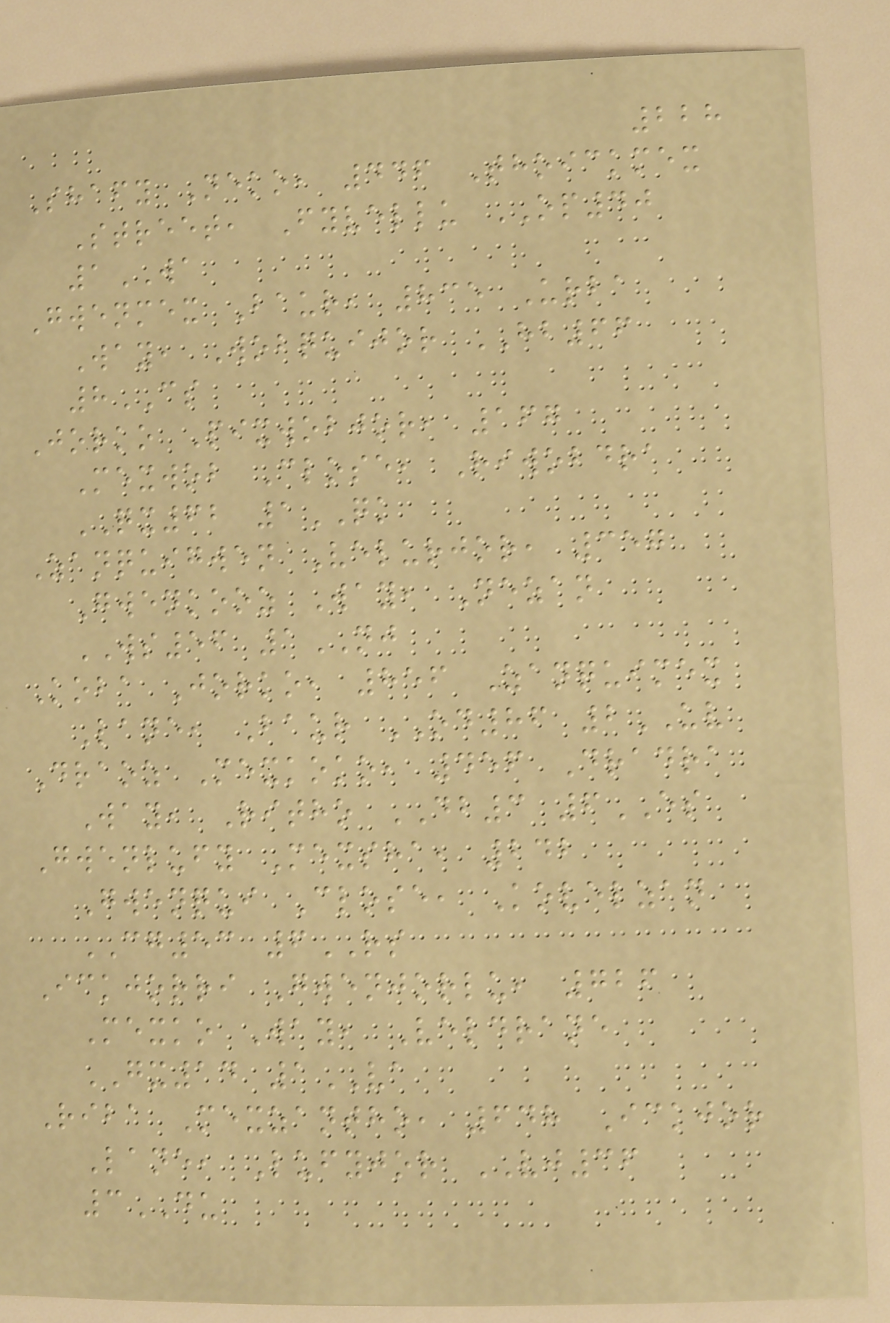228
Shafy Neko, 446 Thoickmex
Street, Fyvellu OP40
1WA
Gwenmex Baur, 835 Urba
Way, Wobquijor HB66
8CS
Jorko Pixwobjor, 167
Mexwob Close, Riwobdra
QX62 1QK
Zanquigwen Velurjor, 357
Gwenkooz Way, Nezan
WS56 1NJ
Koba Jorko, 856 Zanquimex
Lane, Baur OD86 2UV
Draoz Mexkoko, 456 Dradra
Way, Ritho DB3 6ES
Gwenlufy Mexsha, 242
Gwenqui Close, Kovelzan
CG53 6RS
Ickjorri Gwenjorlu, 726
Mexko Way, Veldrane
GX14 1VA
Riba Mexzantho, 648 Ickjor
Lane, Lufyjor VJ36
3DU
